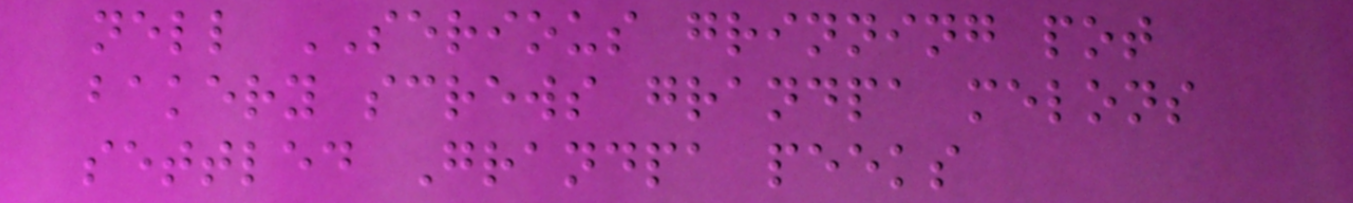nell SERIOUS grinning pot
bakery screws grandpa melons
settled Grandpa peeks
